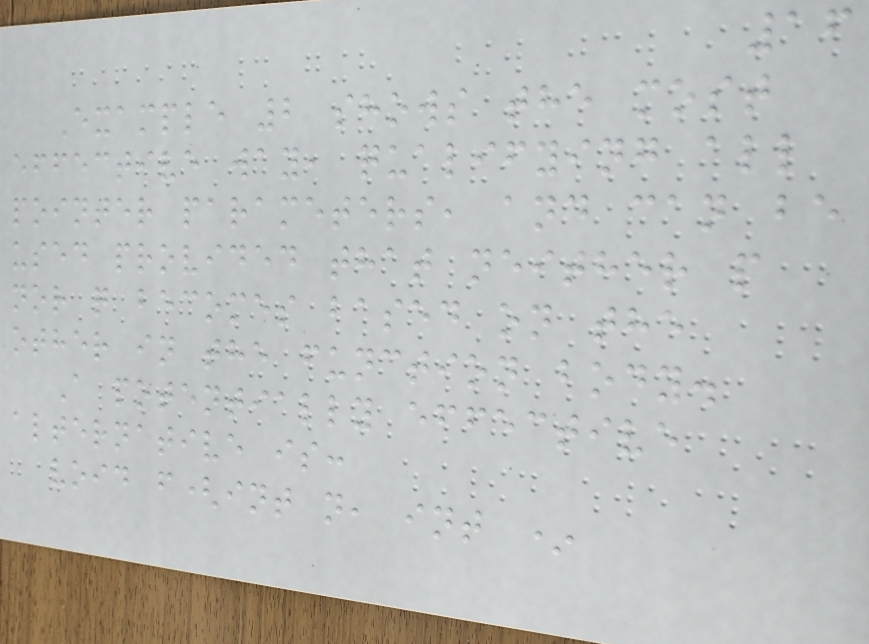16
Example 2 shows the most
effective way, qualifying all
pointer parameters, and can be
used provided that neither p
nor q becomes based on the
other in the function body.
A potentially effective
alternative is:
void f(int n, int *
